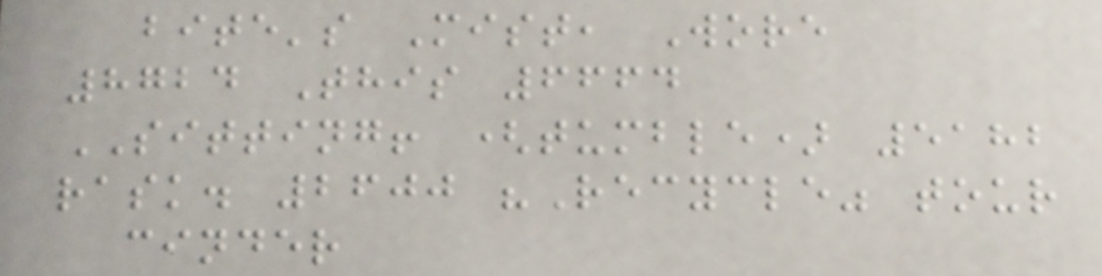bite's Mist, Wore
8724 This 6664
SITTING! (tumble) 5182
rask. 2600 "Recycle" tour
cinder
